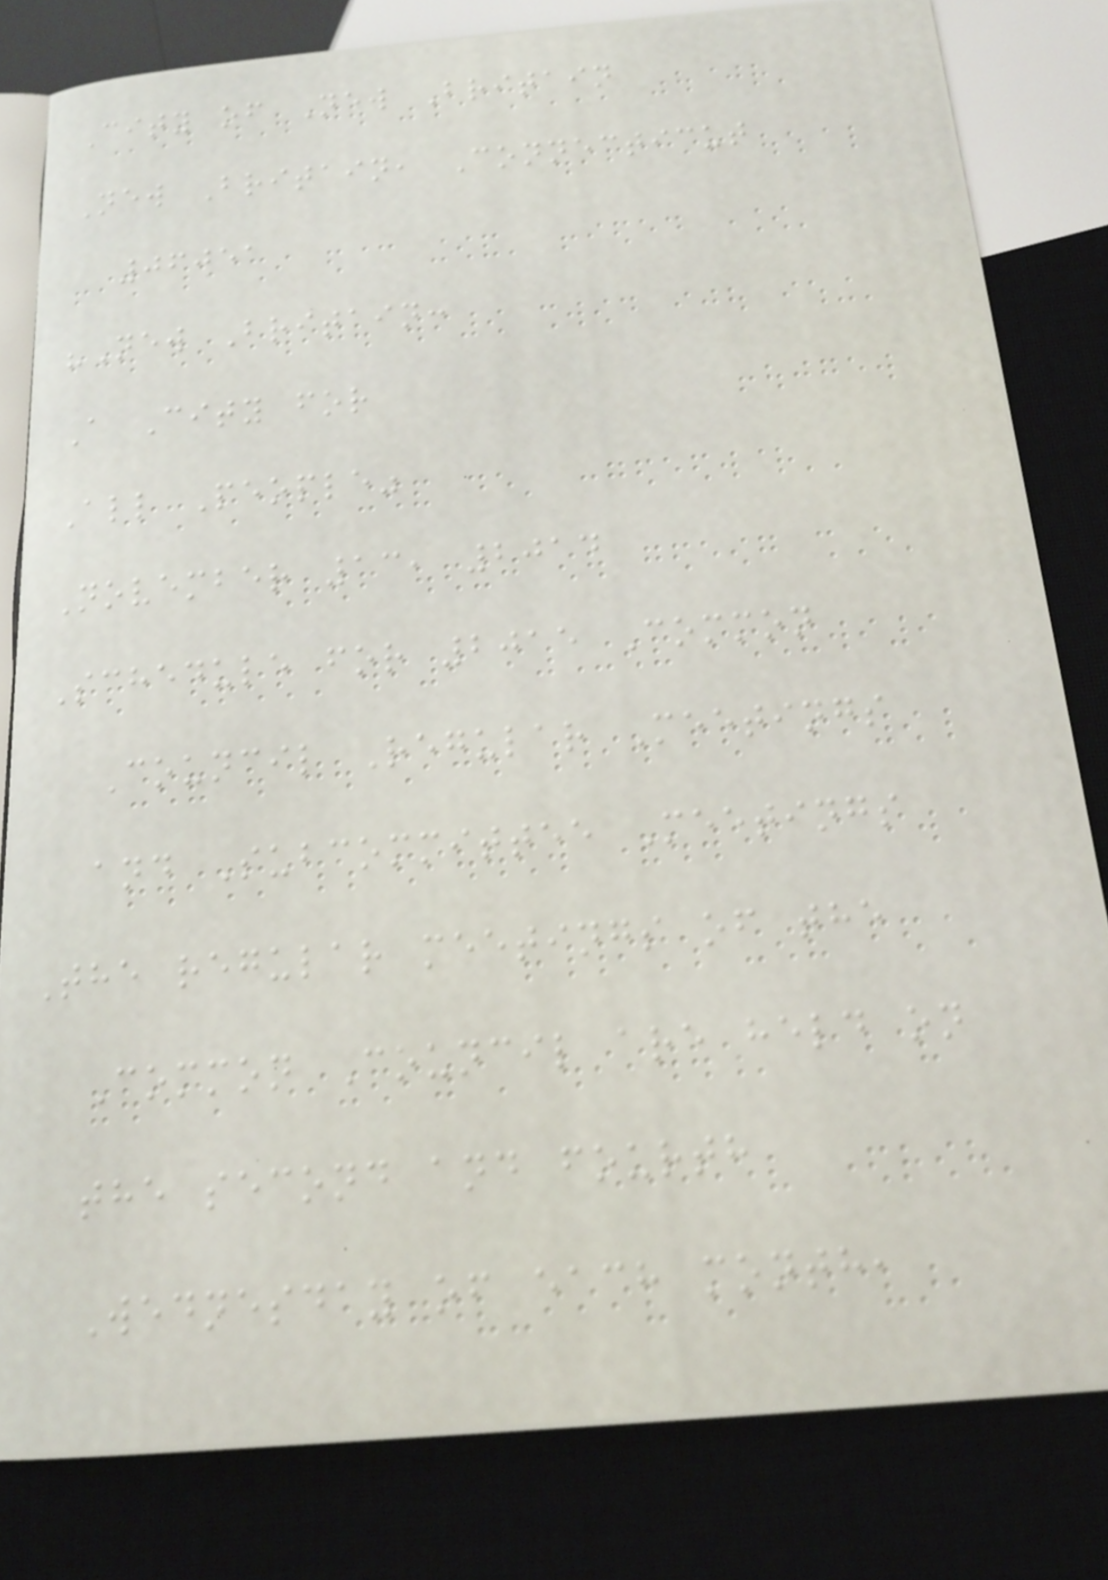City of New Britain
New Britain, Connecticut
06051
"New Britain:
A City for
All People"
November 13, 2014
Schedule for 2015 Common
Council Regular Meetings
and Subcommittee Meetings
The regular meetings of the
Common Council are held on
the second and fourth
Wednesday of each month,
